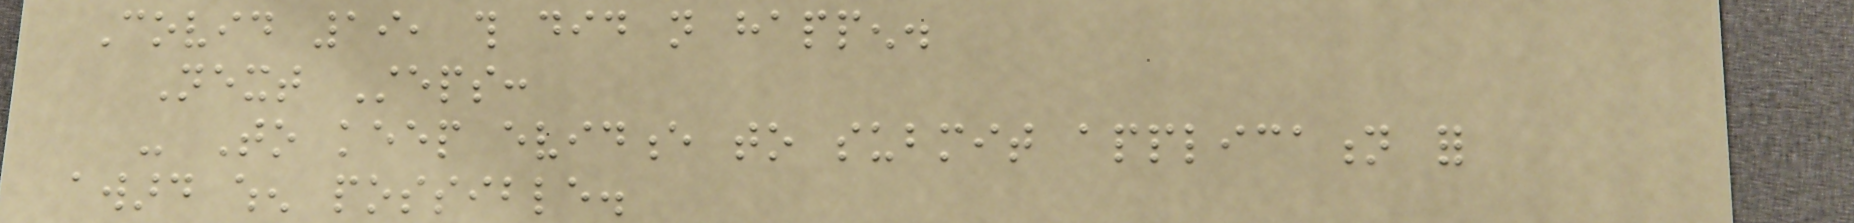Covid 19, this did not happen.
Next Steps:
- To keep evidence to submit application for
award when possible.
